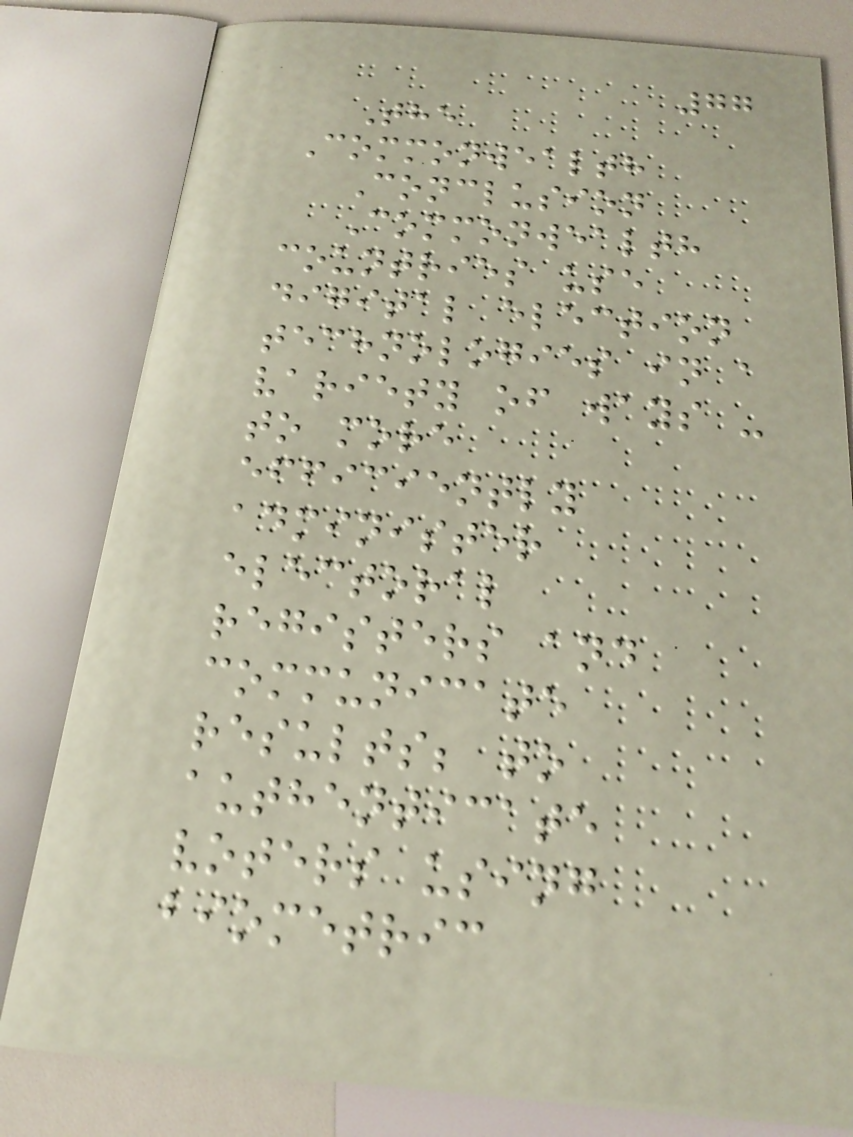77
The
Commonwealth
Conclusion
Commonwealth
countries use
digital election
technologies in a
variety of ways -
to more
efficiently
administer
electoral
registers and
communicate
results; to
authenticate
voters using
biometric
